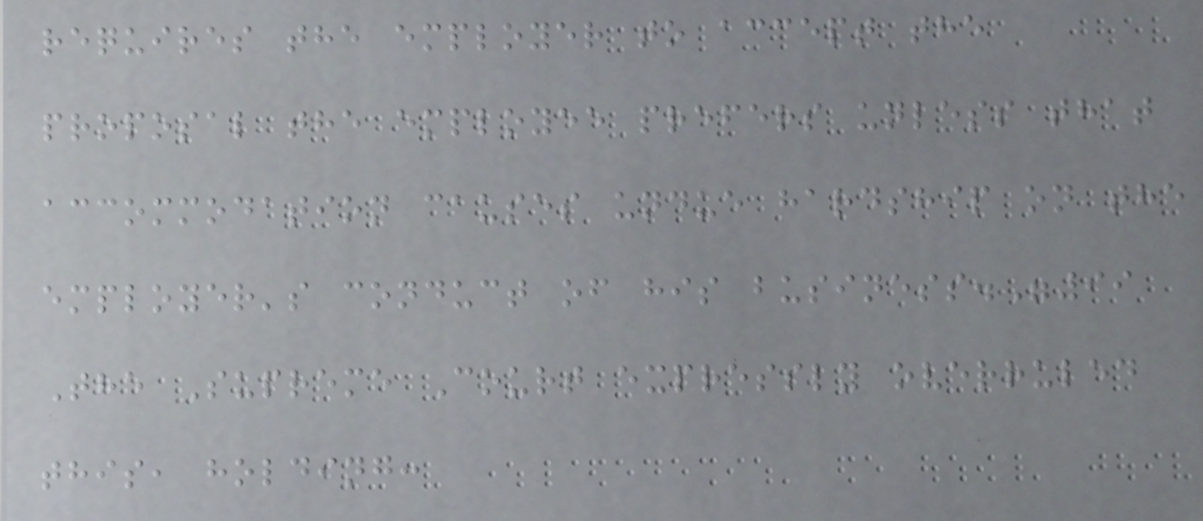requires the employer to accept the
proposal the employee prefers unless that
accommodation causes undue hardship on the
employer's conduct of his business."99
The Supreme Court expressly overruled
this, holding:
